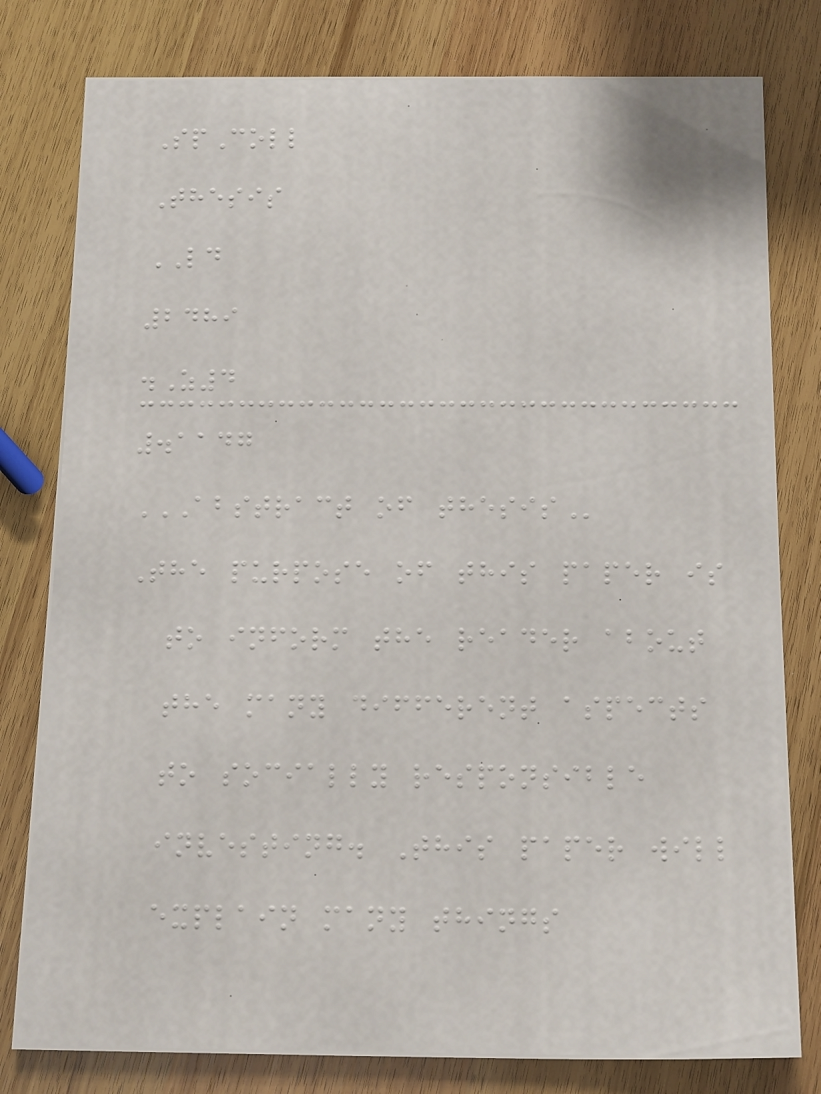SpColl
Thesis
LD
2489
.Z4
.1147
ABSTRACT OF THESIS
The purpose of this paper is
to inform the reader about
the many different aspects
to socially responsible
investing. This paper will
explain many things
